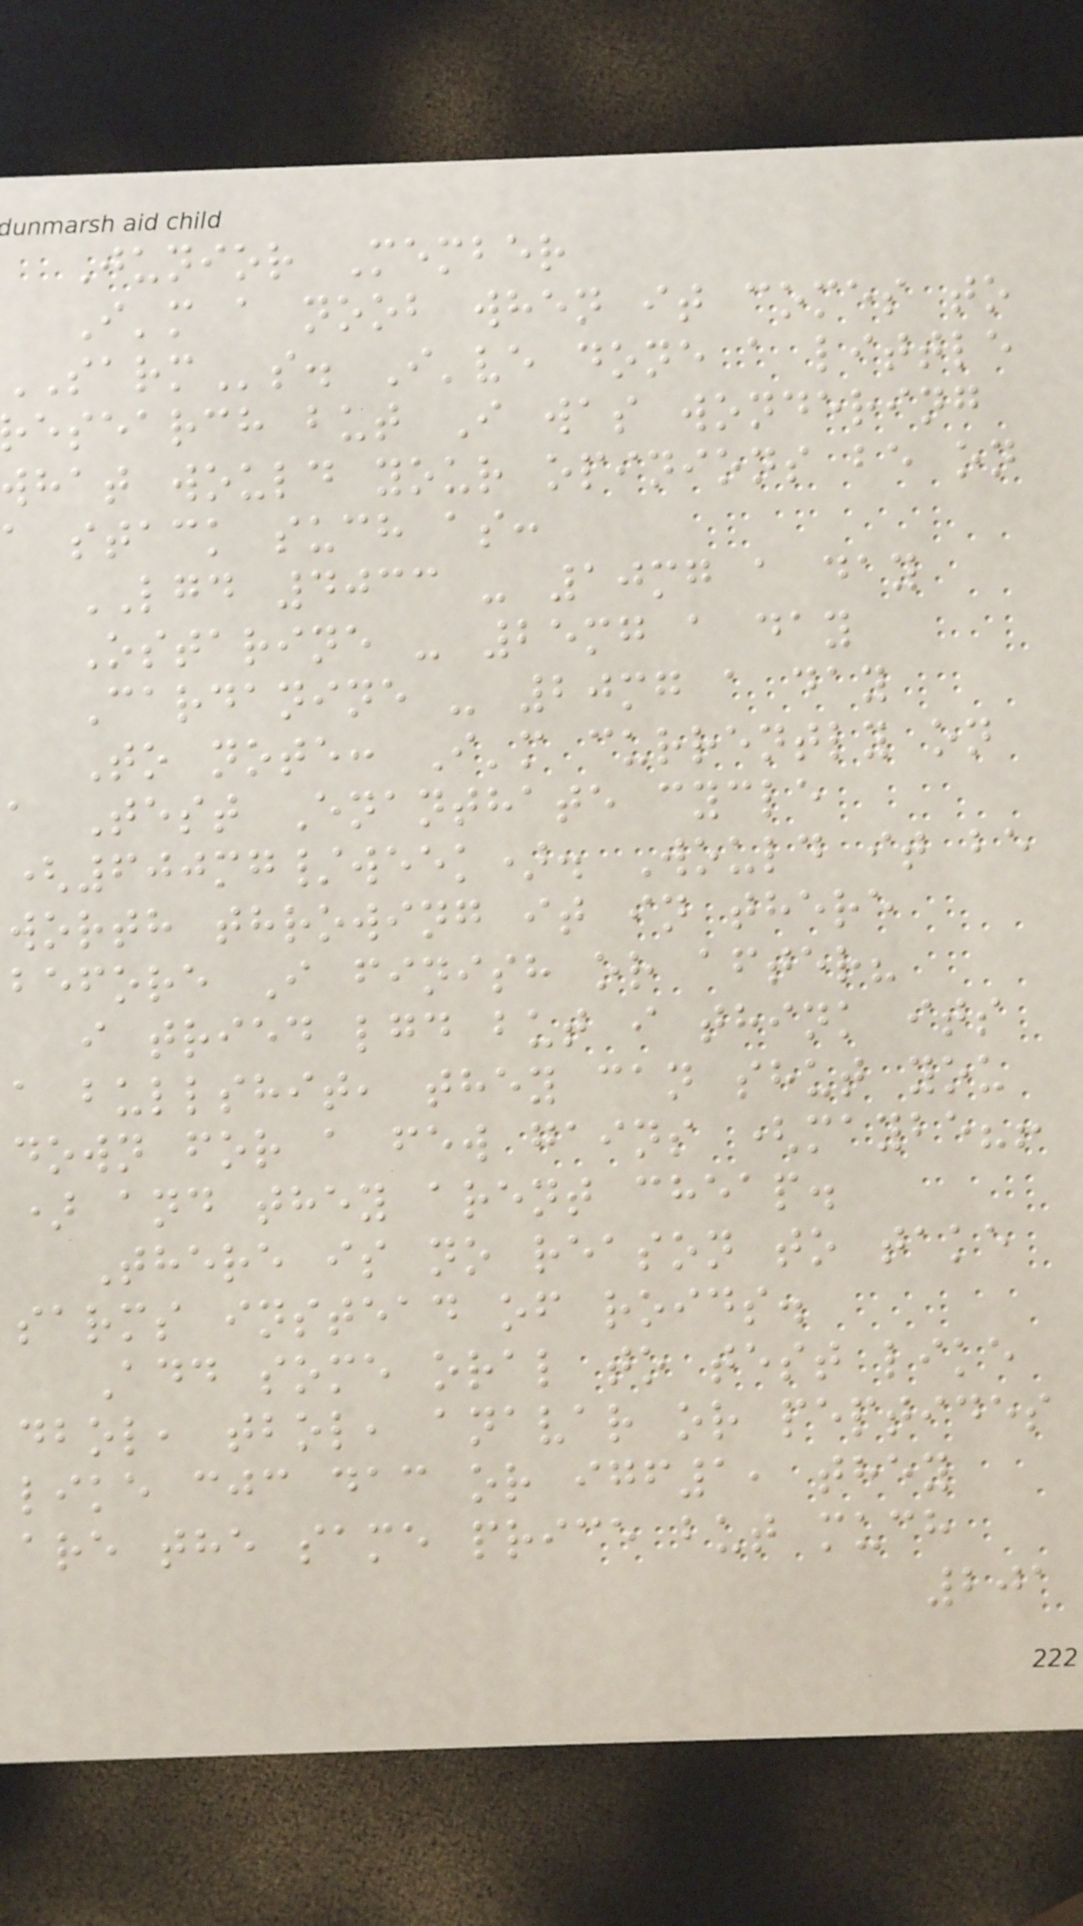Junior Member
I'm a noob when it comes to
s. I've done a little
esearch but I was wondering
what would your opinions be on
a stack such as:
LGD 4033 - 10mg a day
Ostarine - 25mg a day
Cardanine - 20mg a day
To note: I'm currently on
a Test Enanthate cycle
(600mg/week). Would it be
worth throwing it in there
before I finish or after?
i tried lgd but i think its
a bullshit, they can shut you
down for a few gains (maybe?!
) and they arent cheap.
There is no reason to take
sarms instead of roids.
Add some oral to test like
dbol, tbol, anavar or peptides
like cjc dac or igf1, they
are the same price but much
201
